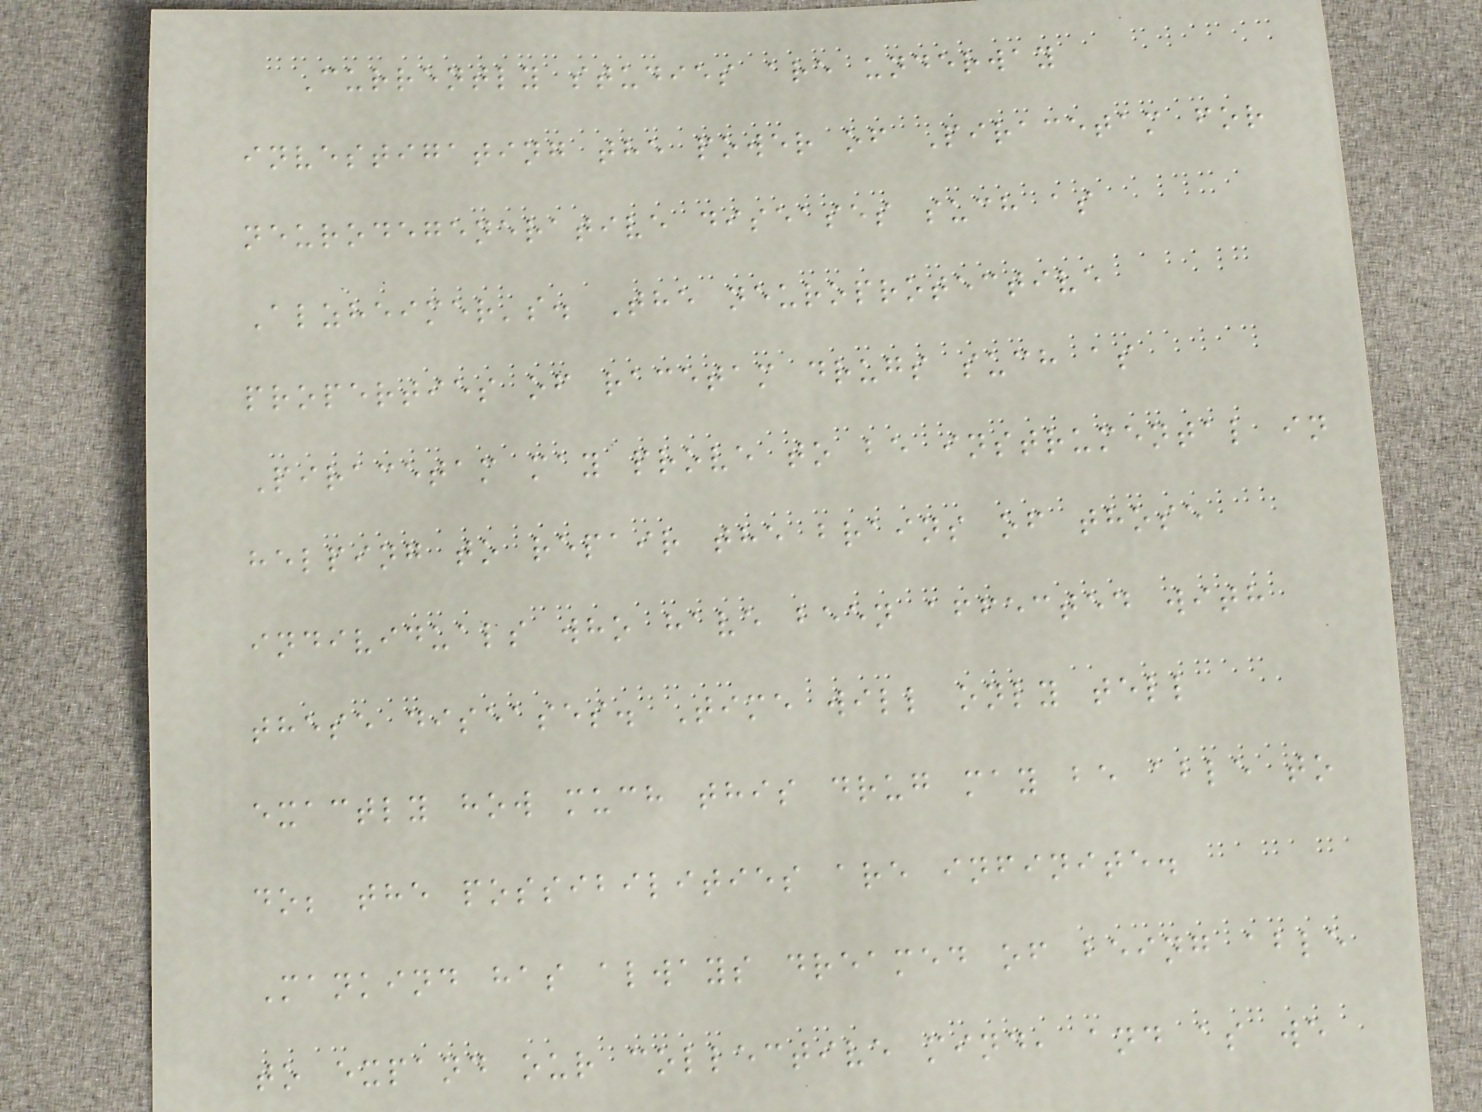Currently studies are underway
investigating the power of Piracetam for
neurodegenerative diseases such as
Alzheimer's. The neuroprotective
properties of racetam drugs such as
Piracetam may prove to be instrumental in
helping to repair the brains of those
individuals who have been affected with
these diseases. Time will only tell
exactly how much this drug may be able to
do; the possibilities are infinite.
Mankind has always dreamed of being able
to expand our collective mind, and as we
